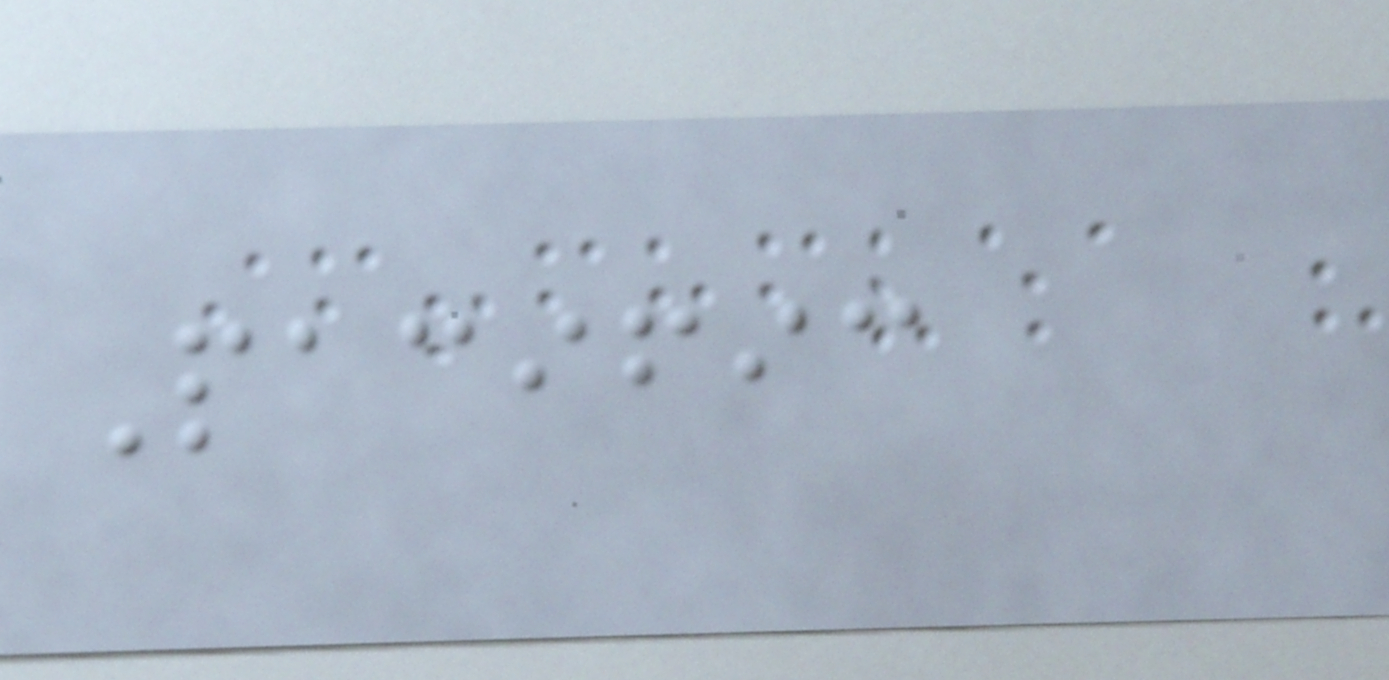Pacific
